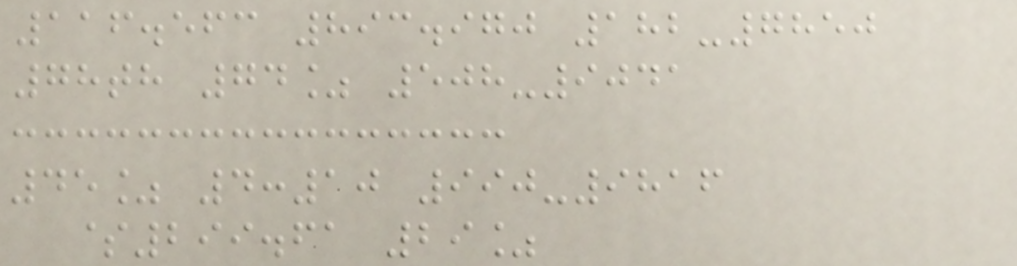116.563 893.970 182-7850
78th 74% 508-9041
45% 4:10 990-9816
$299.61 29%
